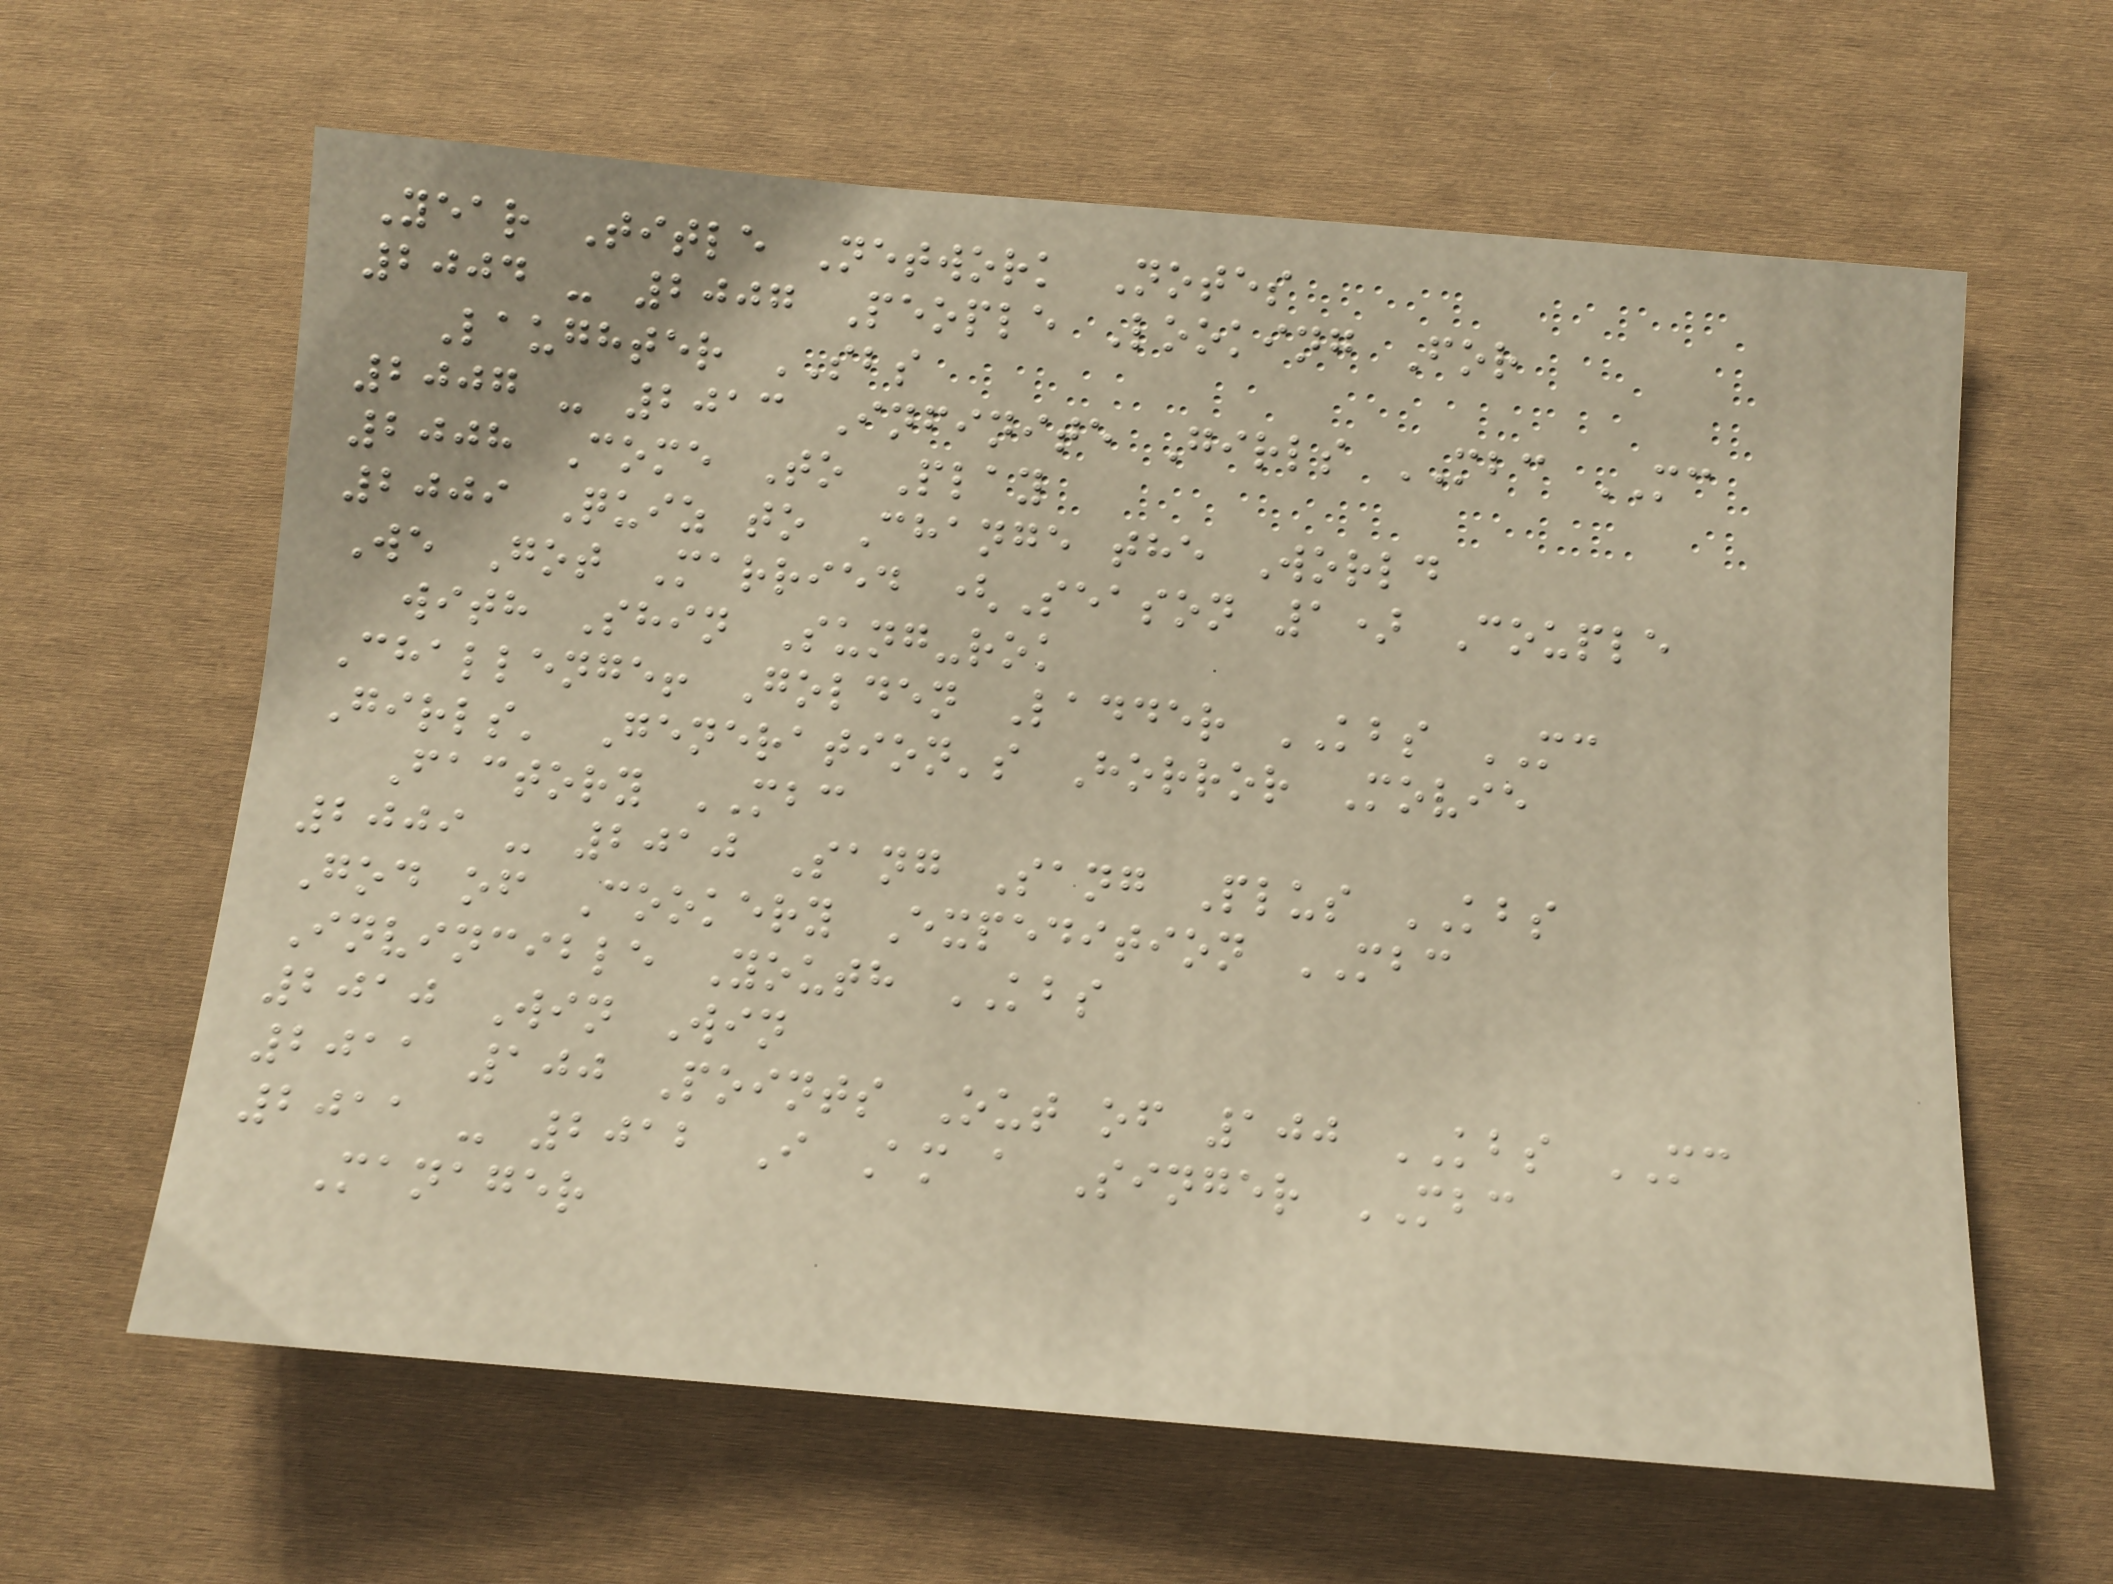Year Title Network Notes
2004 - 2007 People Looking For
Laughter SBS
2007 - 2013 Infinite Girls MBC MC
2008 Come To Play
2009 Quiz to Change the World
We Got Married (Season 1) Couple
with Shin Sung-rok
Challenge! Golden Ladder KBS MC
Girls' Generation's Horror Movie
Factory MBC
2009 - 2010 Sang Sang Plus KBS
God of Cookery Expedition MBC
Invincible Youth KBS
2010 Win Win
2011 100 Points Out of 100 KBS MC
2011 - 2012 I Am a Singer MBC
Manager
